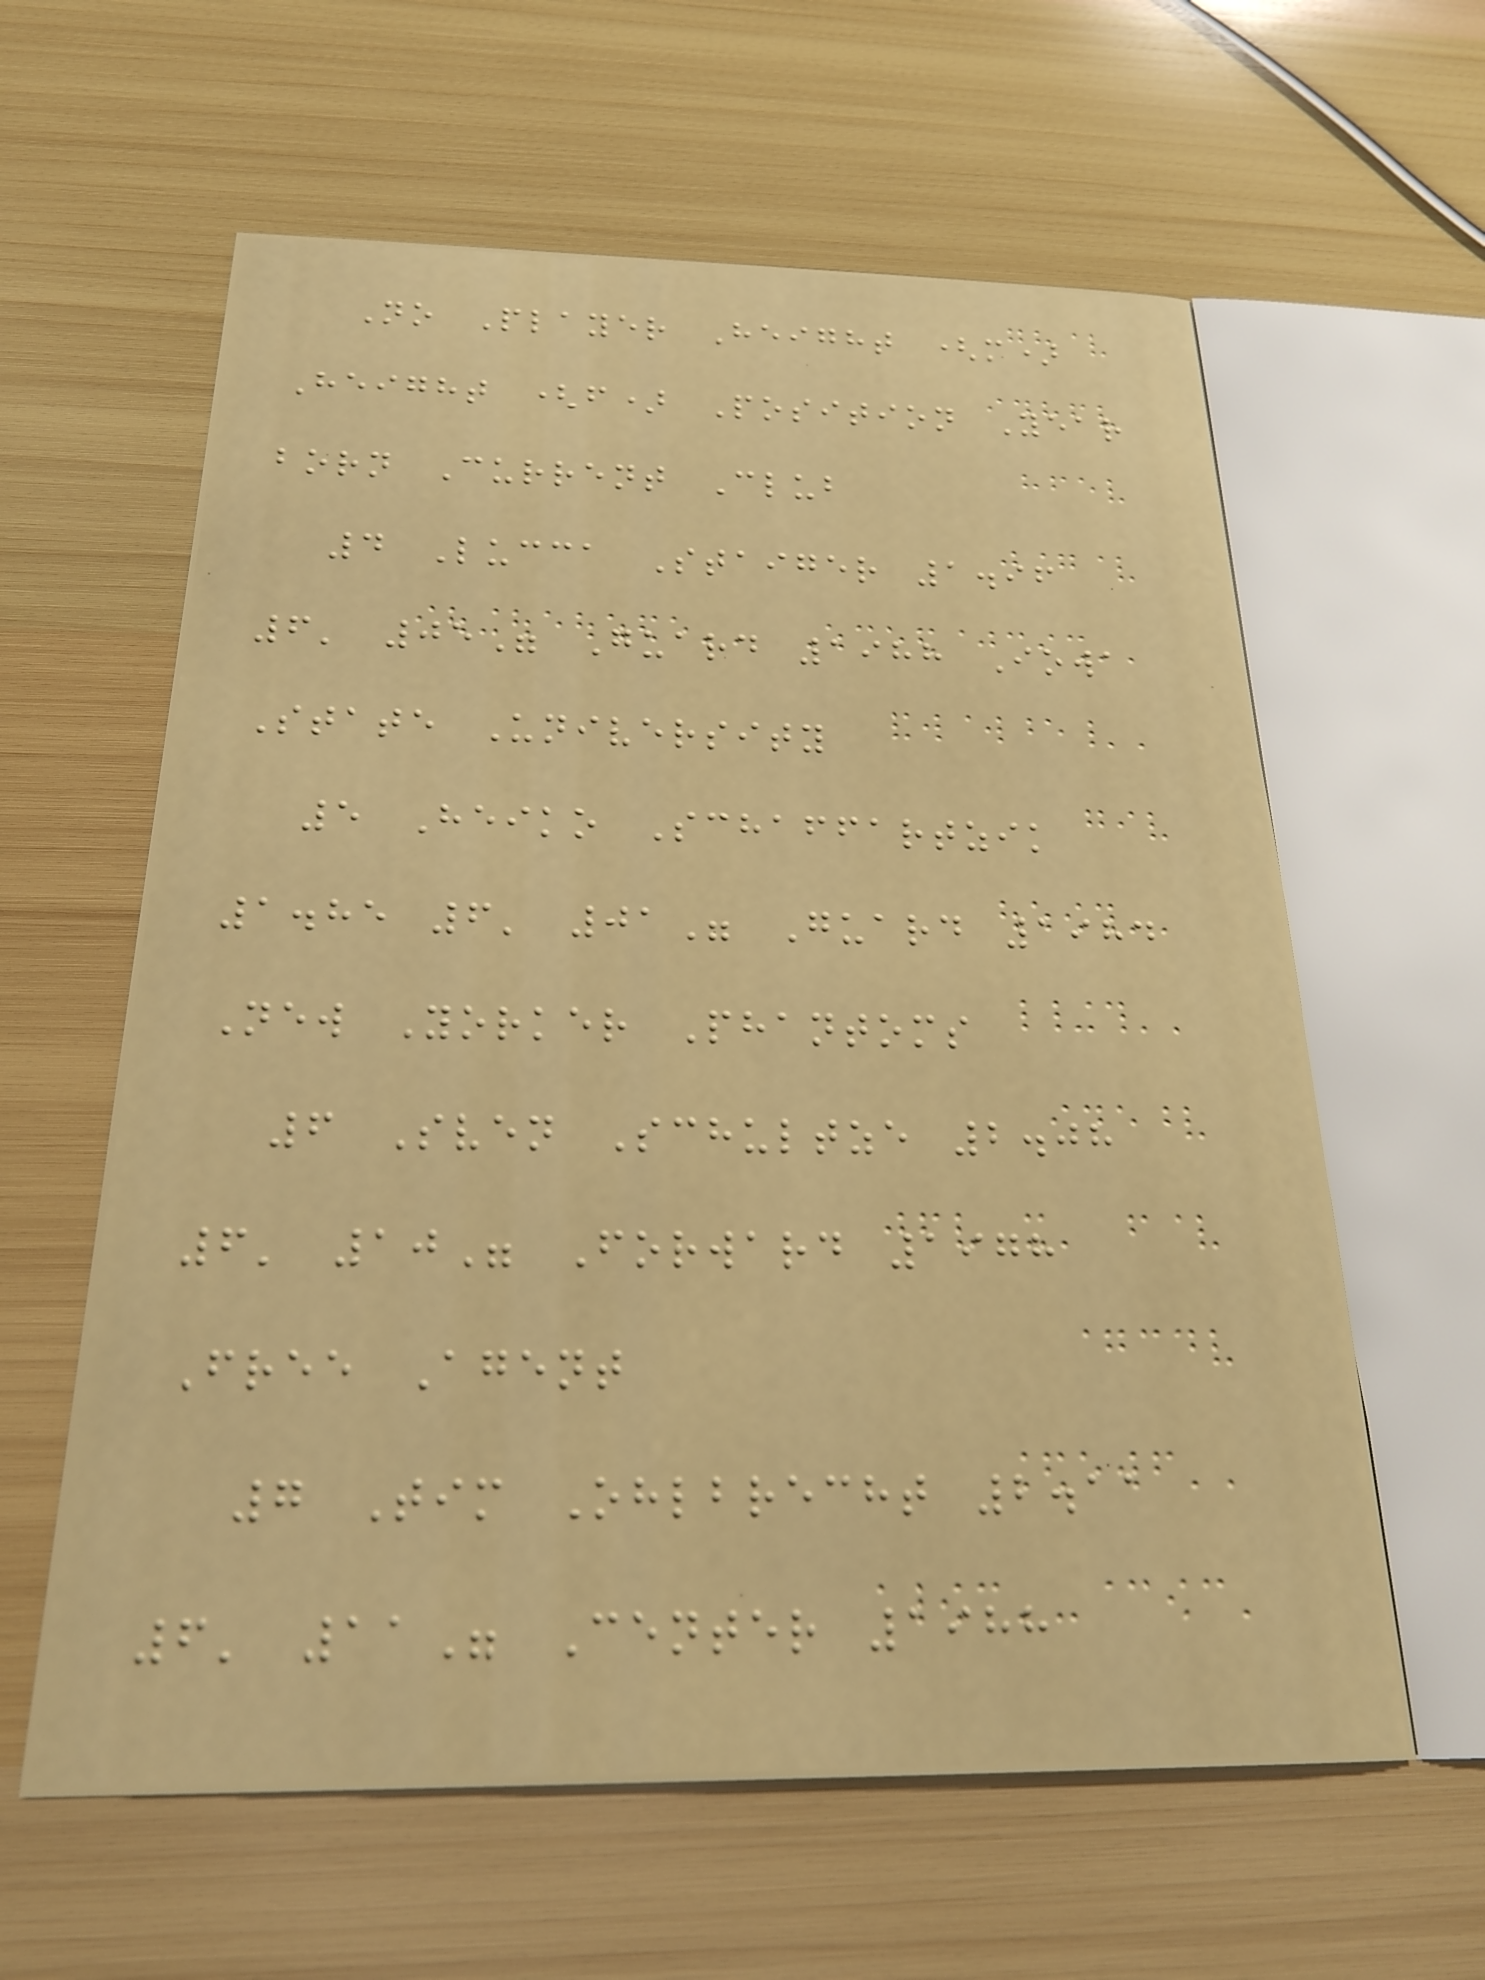No Player Height (m)
Height (f) Position Year
born Current Club
4 Lucca Staiger 1.96
6' 05" Guard 1988 Iowa
State University
5 Heiko Schaffartzik
1.85 6' 01" Guard 1984
New Yorker Phantoms
6 Sven Schultze 2.08
6' 10" Forward 1978
Free Agent
7 Tim Ohlbrecht 2.11
6' 11" Center 1988
